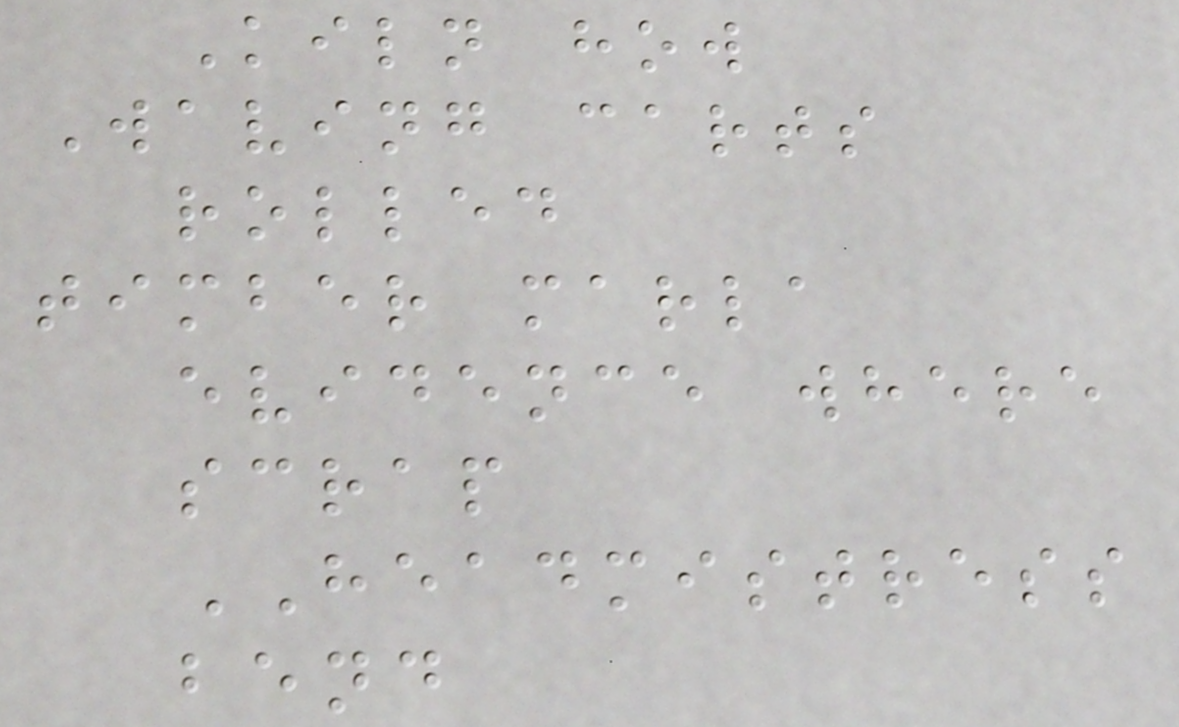Kiln how
Waving carts
rolled
timber marla
evidence where
scrap
HEADMISTRESS
bend
